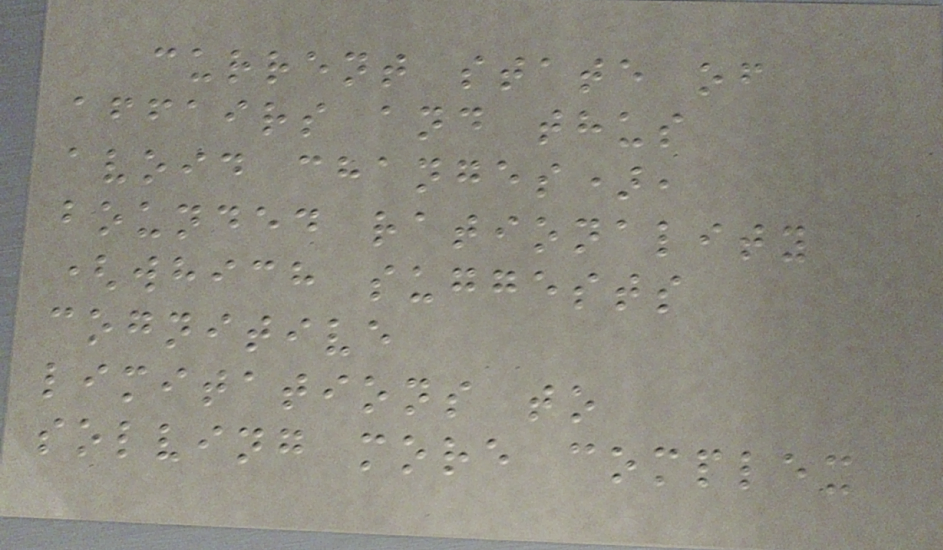current state of
affairs and thus
avoid changes),
bounded rationality
(which suggests
cognitive
limitations to
solving more complex
